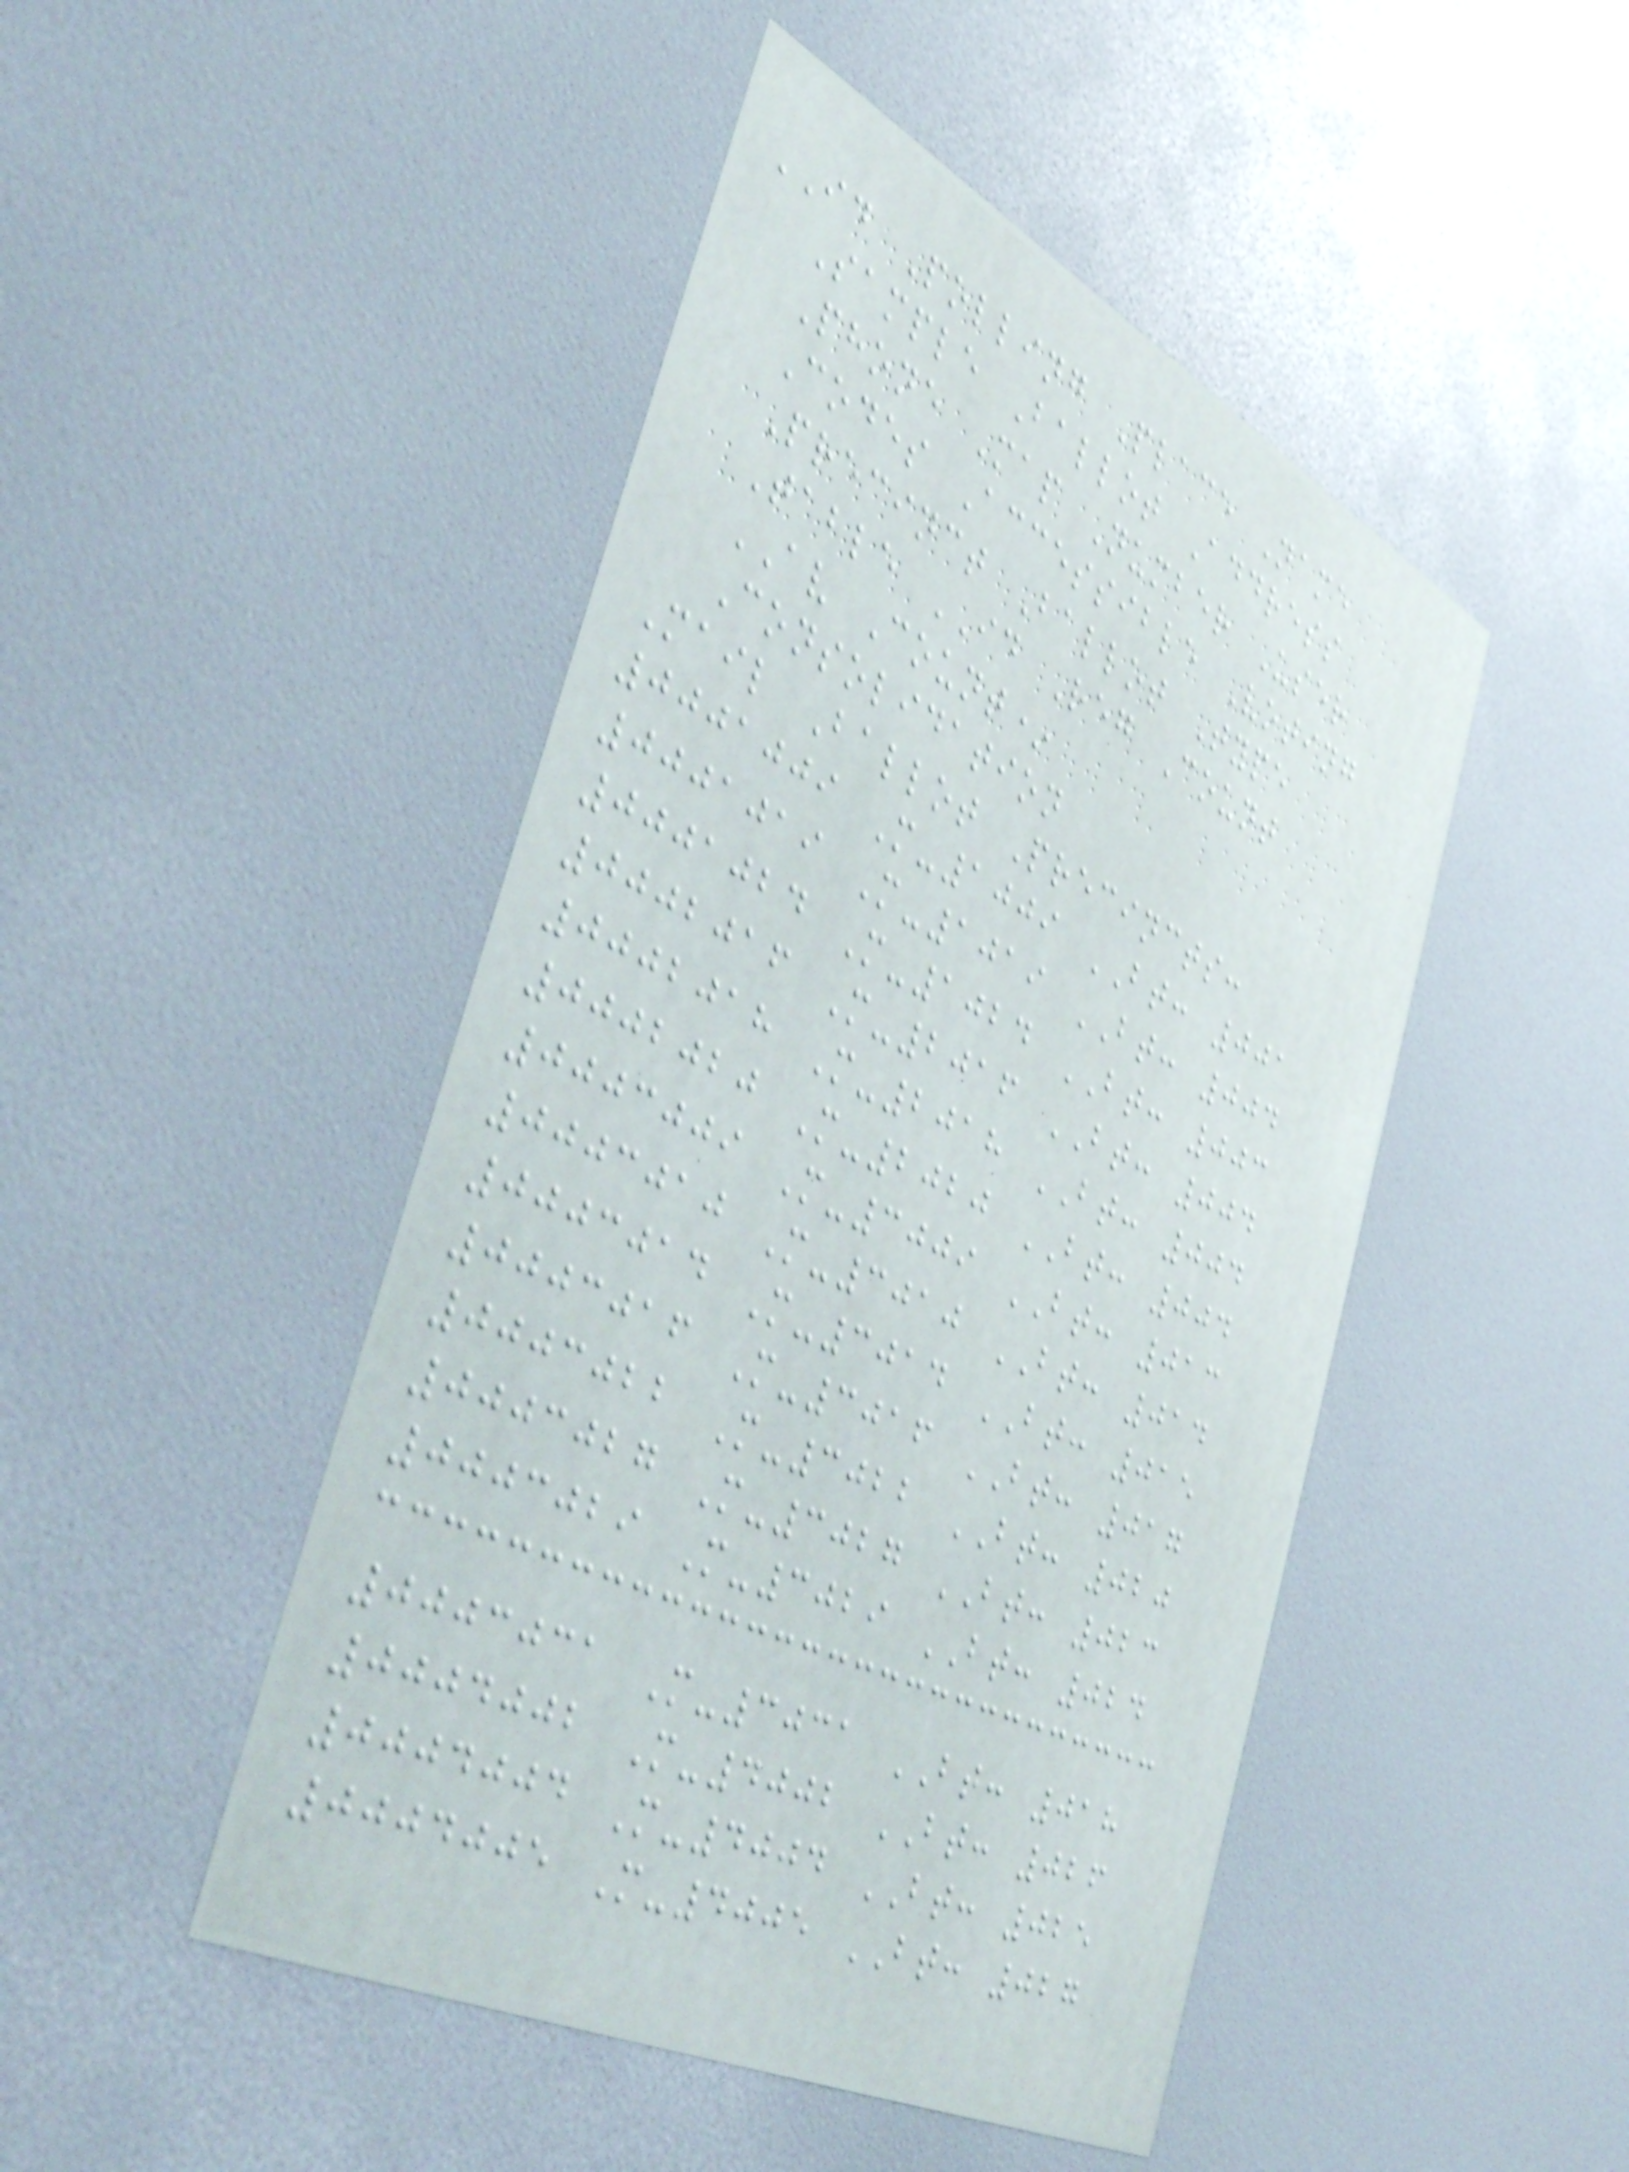ID Polling Place Name
Sample Ballot Address
Phone Map Number User
Codes Accessible Voting
Precinct Ballot Type
Table ID Reg Count
AV Count*
Consolidation
Mail Ballot Precincts:
0001009 M-1009 BT: 001
0001019 M-1019 BT: 004
0001024 M-1024 BT: 003
0002016 M-2016 BT: 004
0002018 M-2018 BT: 004
0002020 M-2020 BT: 004
0003009 M-3009 BT: 013
0003010 M-3010 BT: 014
0003014 M-3014 BT: 015
0003016 M-3016 BT: 017
0003022 M-3022 BT: 020
0003027 M-3027 BT: 023
0003029 M-3029 BT: 024
0003031 M-3031 BT: 018
0004002 M-4002 BT: 026
0004004 M-4004 BT: 025
0004005 M-4005 BT: 027
